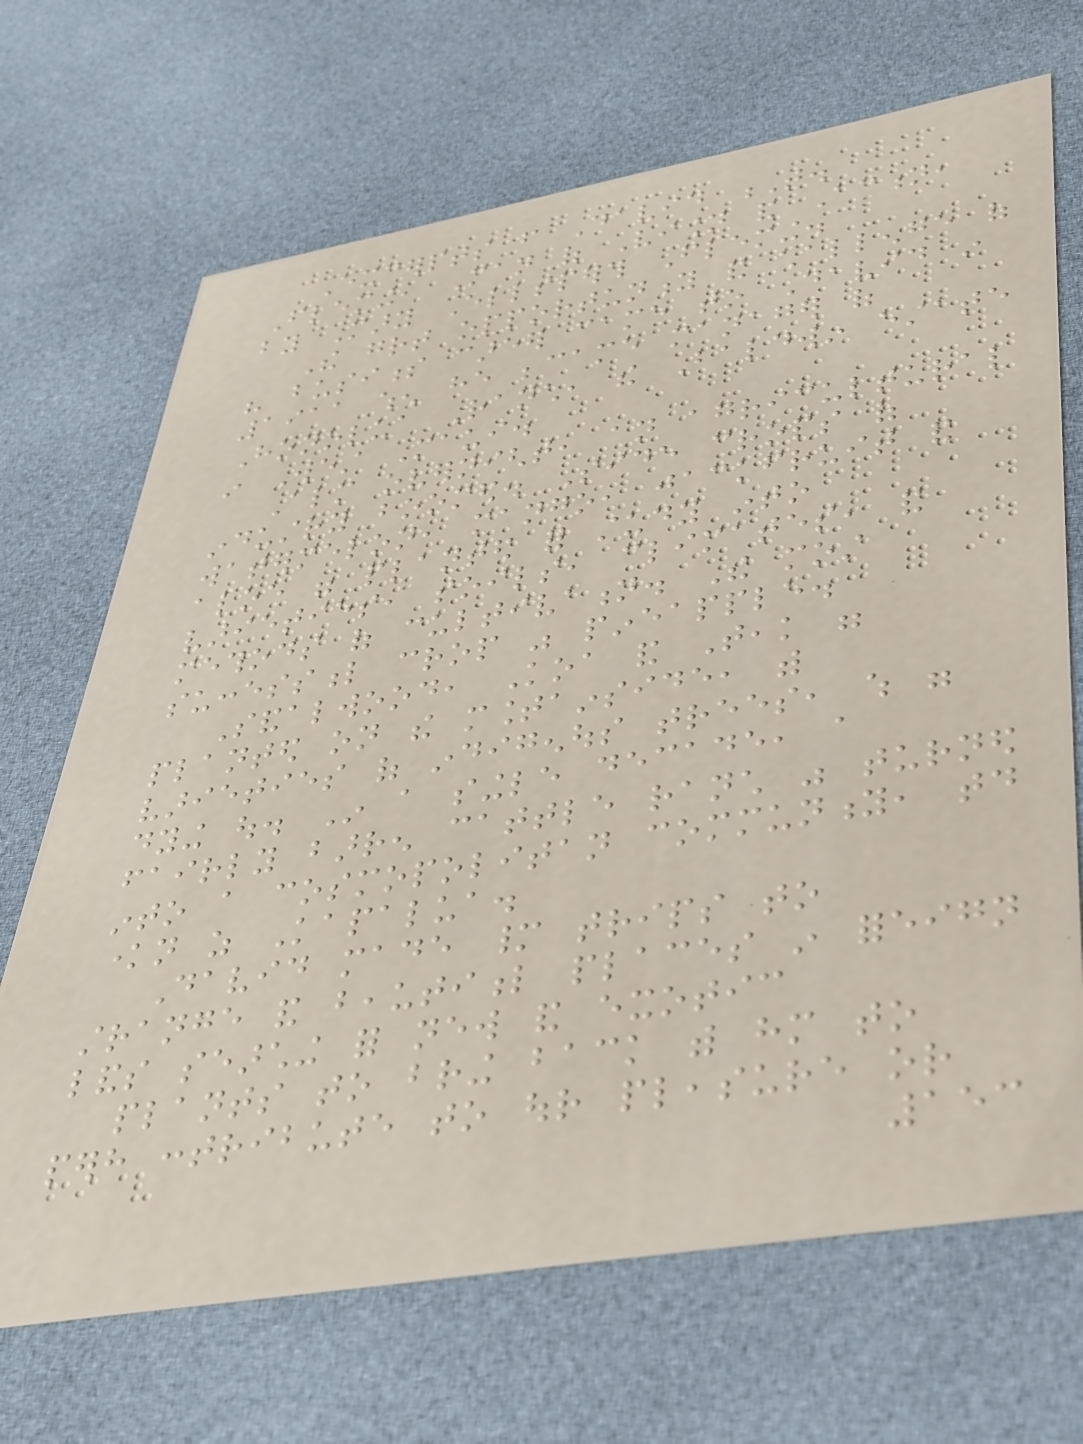Excerpts from David T.
Fleming, Man of Vision and Action,
by Mary Ellsperth Fleming.
The great opportunity and challenge of
his business career came to David in
1911 when he became manager of
Honolua Ranch, the Baldwin estate
in West Maui.
Almost overnight, an agricultural
industry boomed. Side crops of
watermelon, mango, jackfruit and
aloe were planted for study into
varieties, soils, climates, and
methods of cultivation. The most
successful crop was pineapple.
Sandalwood, Koa and Teak were
planted on the mountainside, with
varieties of indigenous trees, which were
dying out. In a single decade, a
fairly barren cattle ranch was turned
into a cosmopolitan community, today
known as Kapalua.
David made many trips to
strange and beautiful places in foreign
lands searching for new and exotic
plants to bring back with him to
perhaps contribute to our pleasure or
153
